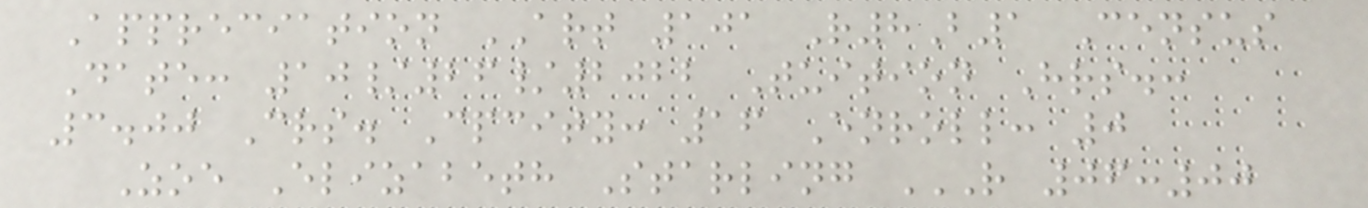Appreciation ART 101 R8B1 Census
Date: 10/26/2022 Tuition Hrs.:
3.00 Crs. Cpcity: 16 Enroll: 0
Zoe Elizabeth Starling R 06:00
